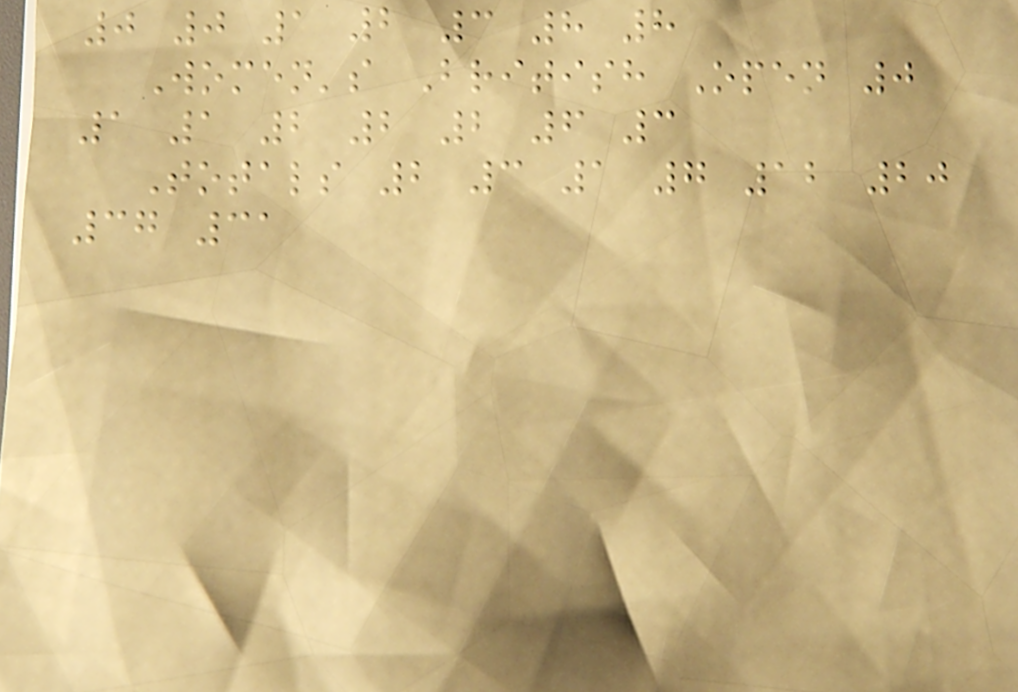0 0 1 2 3 8 8
Women's British Open 0
1 1 2 2 2 6 3
Totals 2 3 1 7 12 20
37 31
